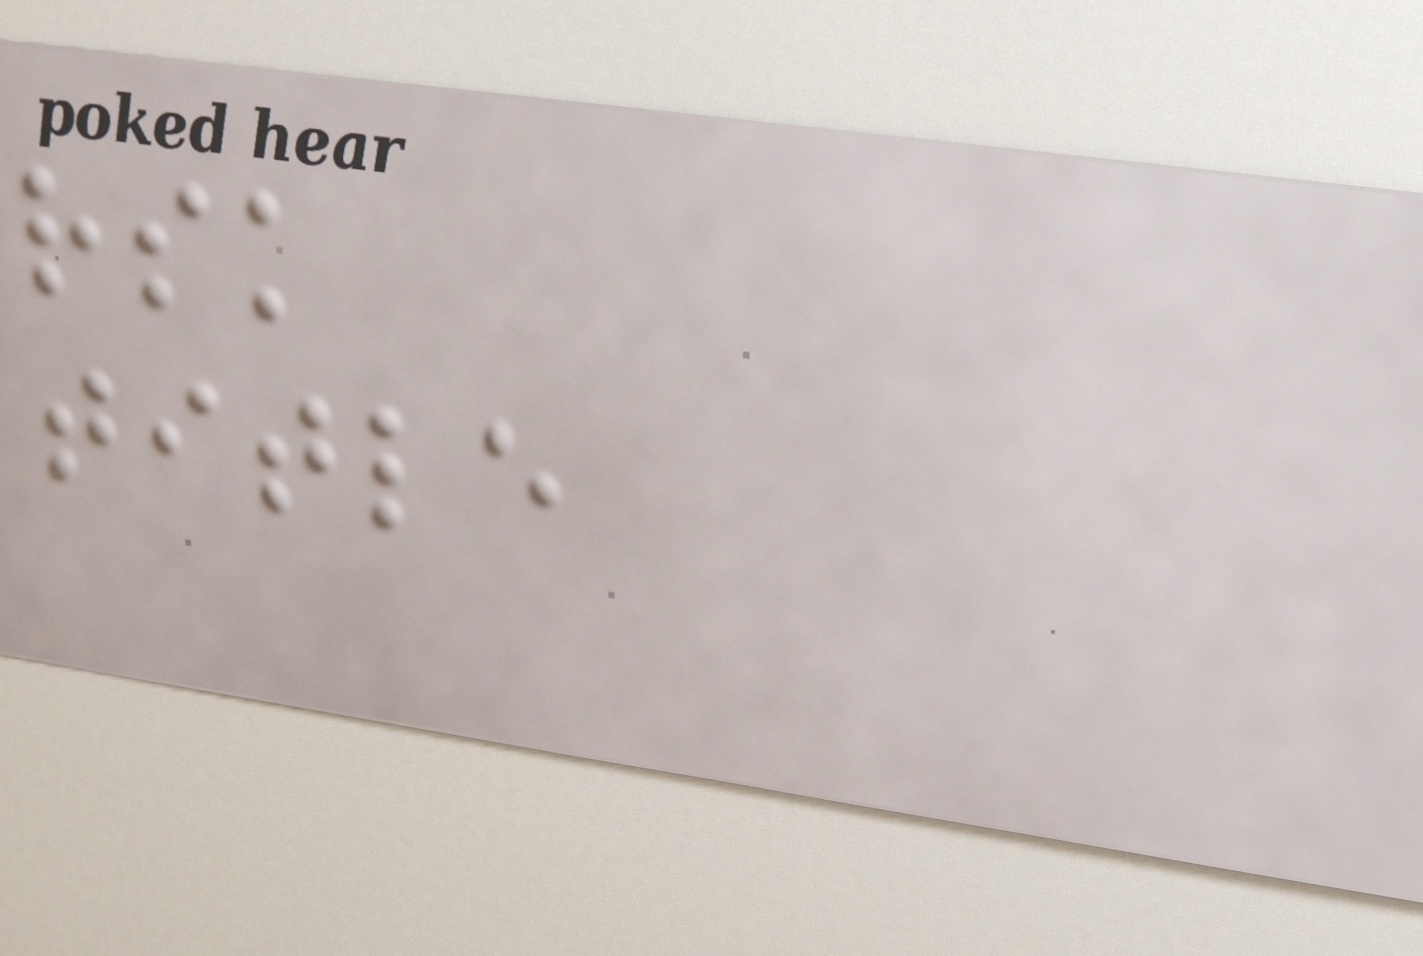rsk
title
